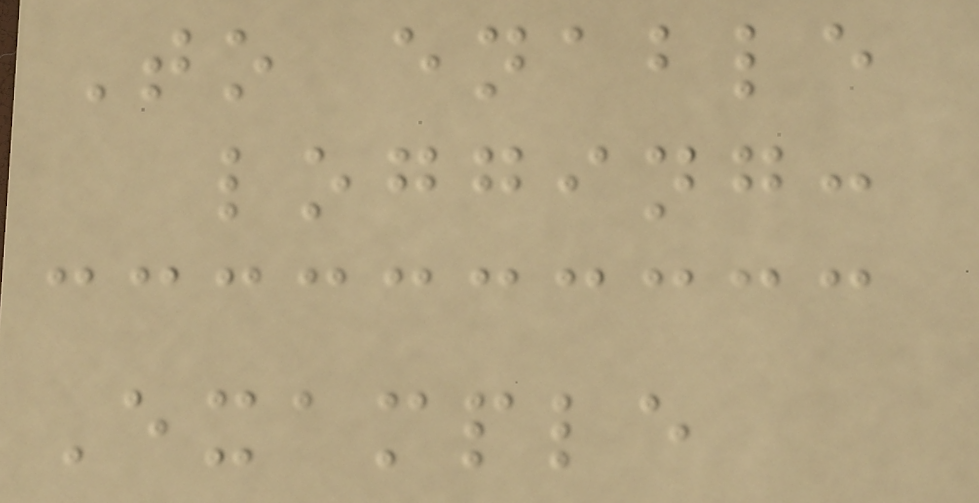To enable
logging:
Example
